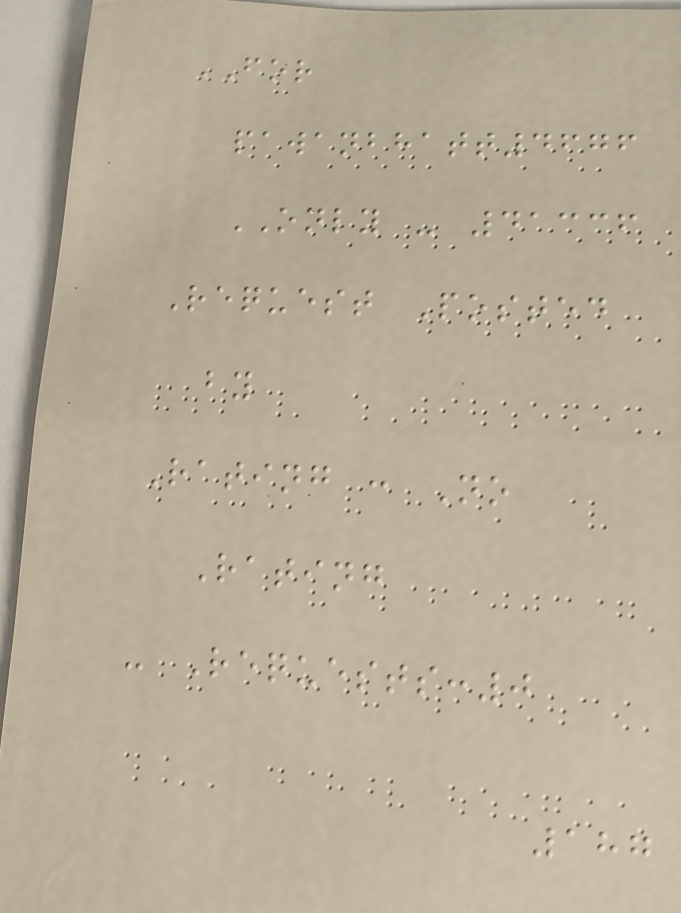FOR
pawanbhatt4676
ONLY - 41336
Request Posted
by
Rating : No
Rating
- Requests:0
187
